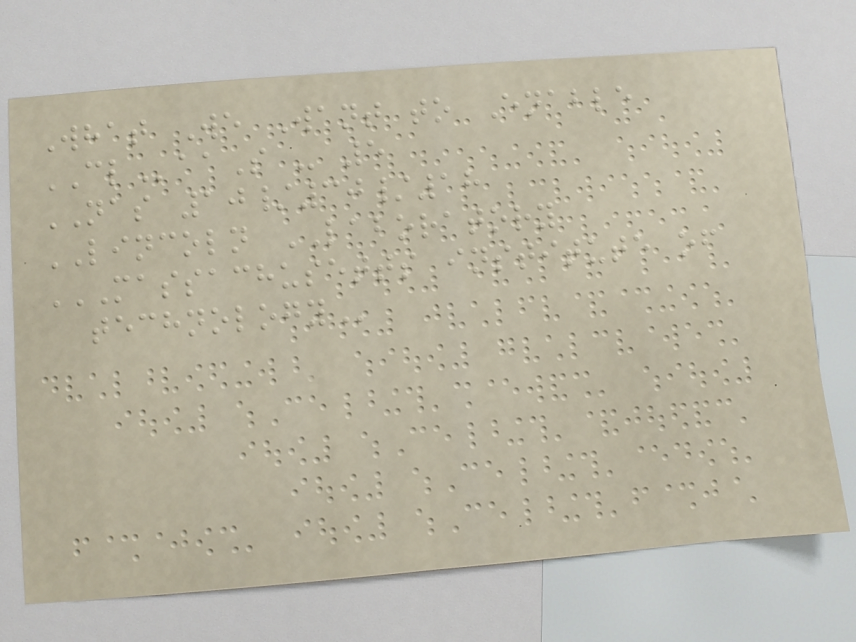What We Want to Enable
CLaaS - 5
NAS 10/30/18
LINCOLN LABORATORY
MASSACHUSETTS INSTITUTE OF
TECHNOLOGY
